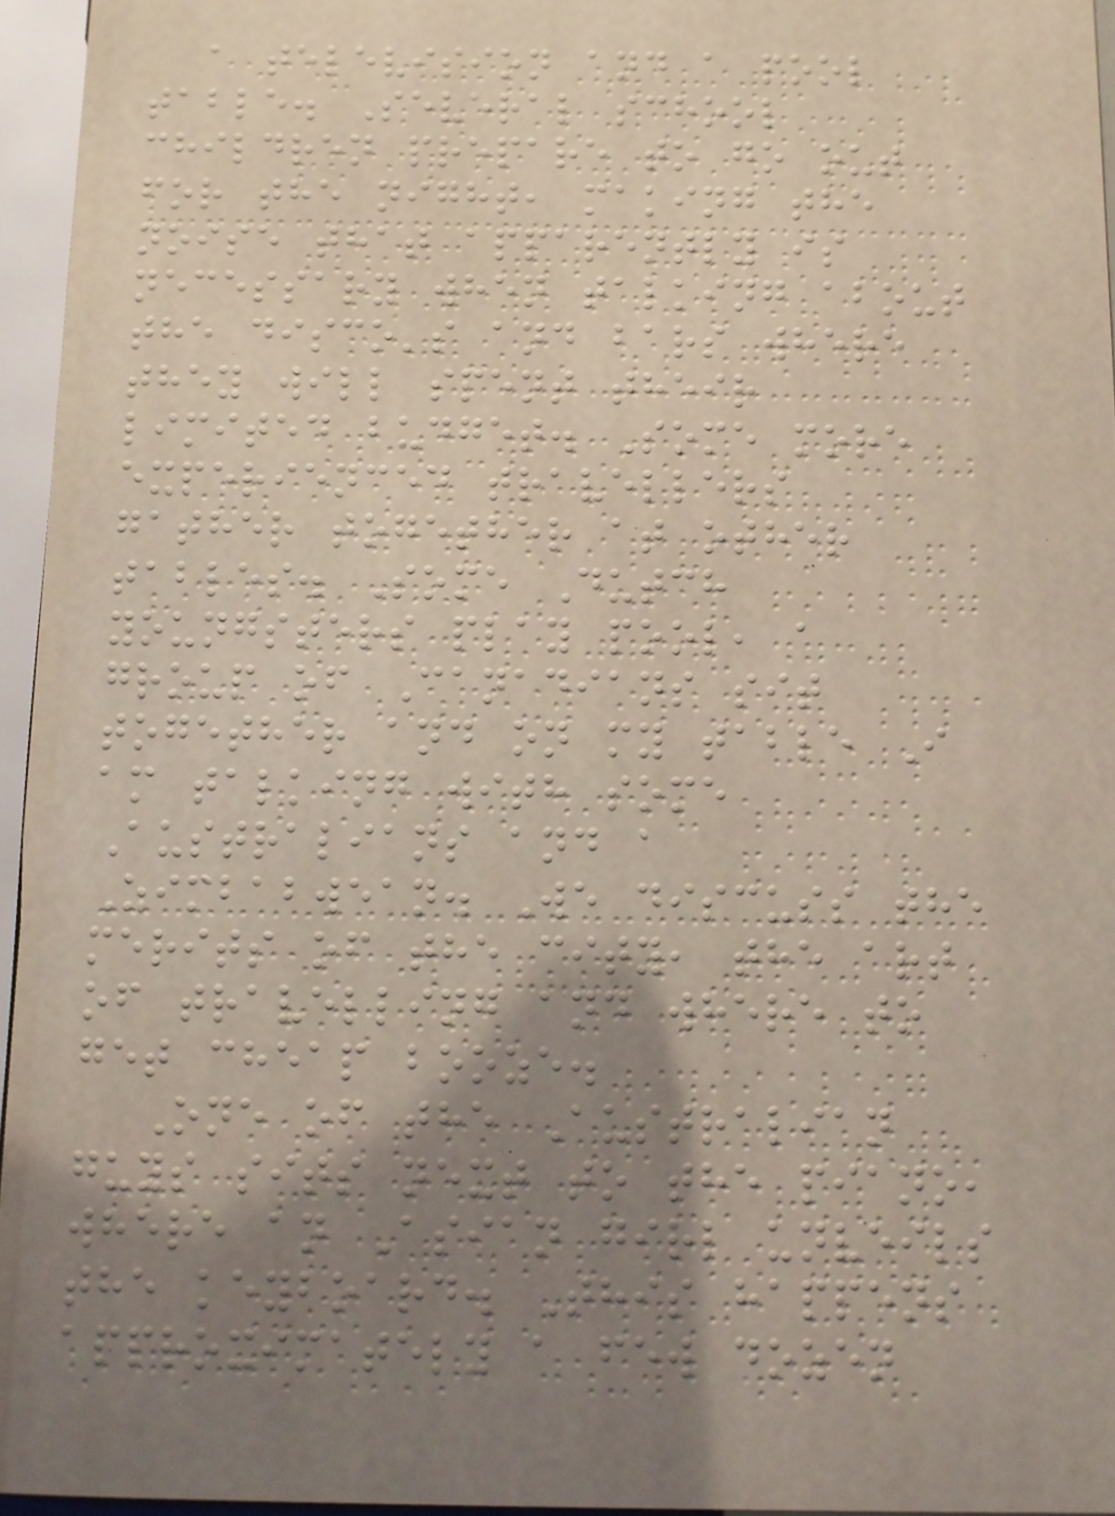a television and a pool
table. Several school
children prepare to go out
for the night, making the
noise that apparently is
necessary when talking about
the disco's and bars where
they will spent their
limited budget. Some more
experienced travellers
gather together at other
tables. Some Dutch
youngsters play pool, a
group of Canadians sit
together and on my table I
am talking with some
Australians and a
Zimbabwean. We discuss the
merits of the city, the art
of travelling and where to
get cheap booze.
One of the Australian
guys sits next to the piano,
where an Asian girl unveils
the keyboard. This happens
approximately a few dozen
